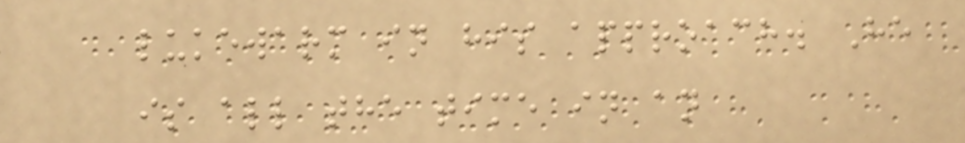lukewarm in his approach. He
is all the time in an
